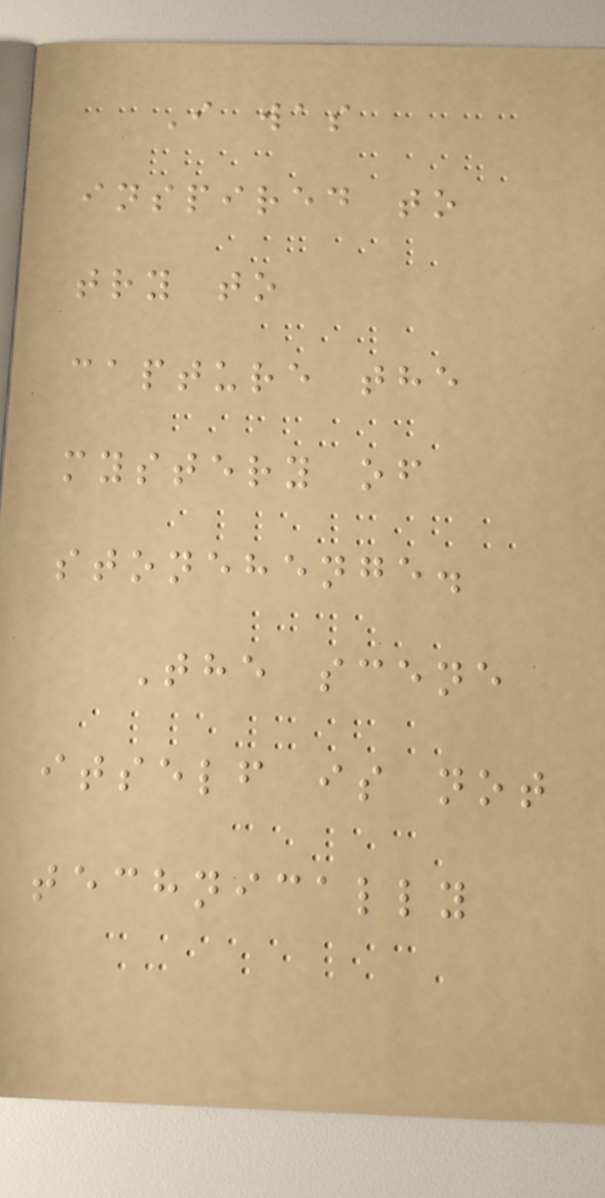I was
inspired to
try to
capture the
mystery of
stonehenge.
The scene
itself is not
technically
